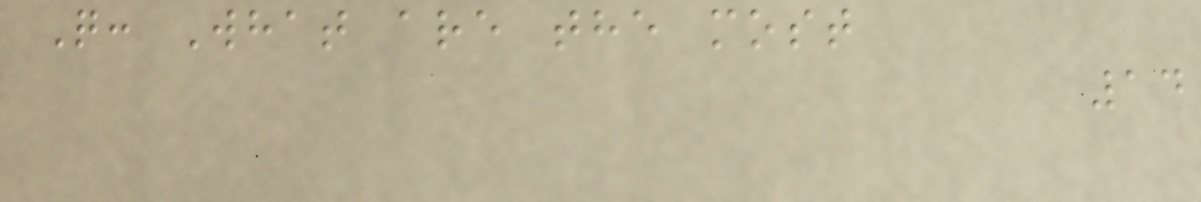Q: What are the most
14
